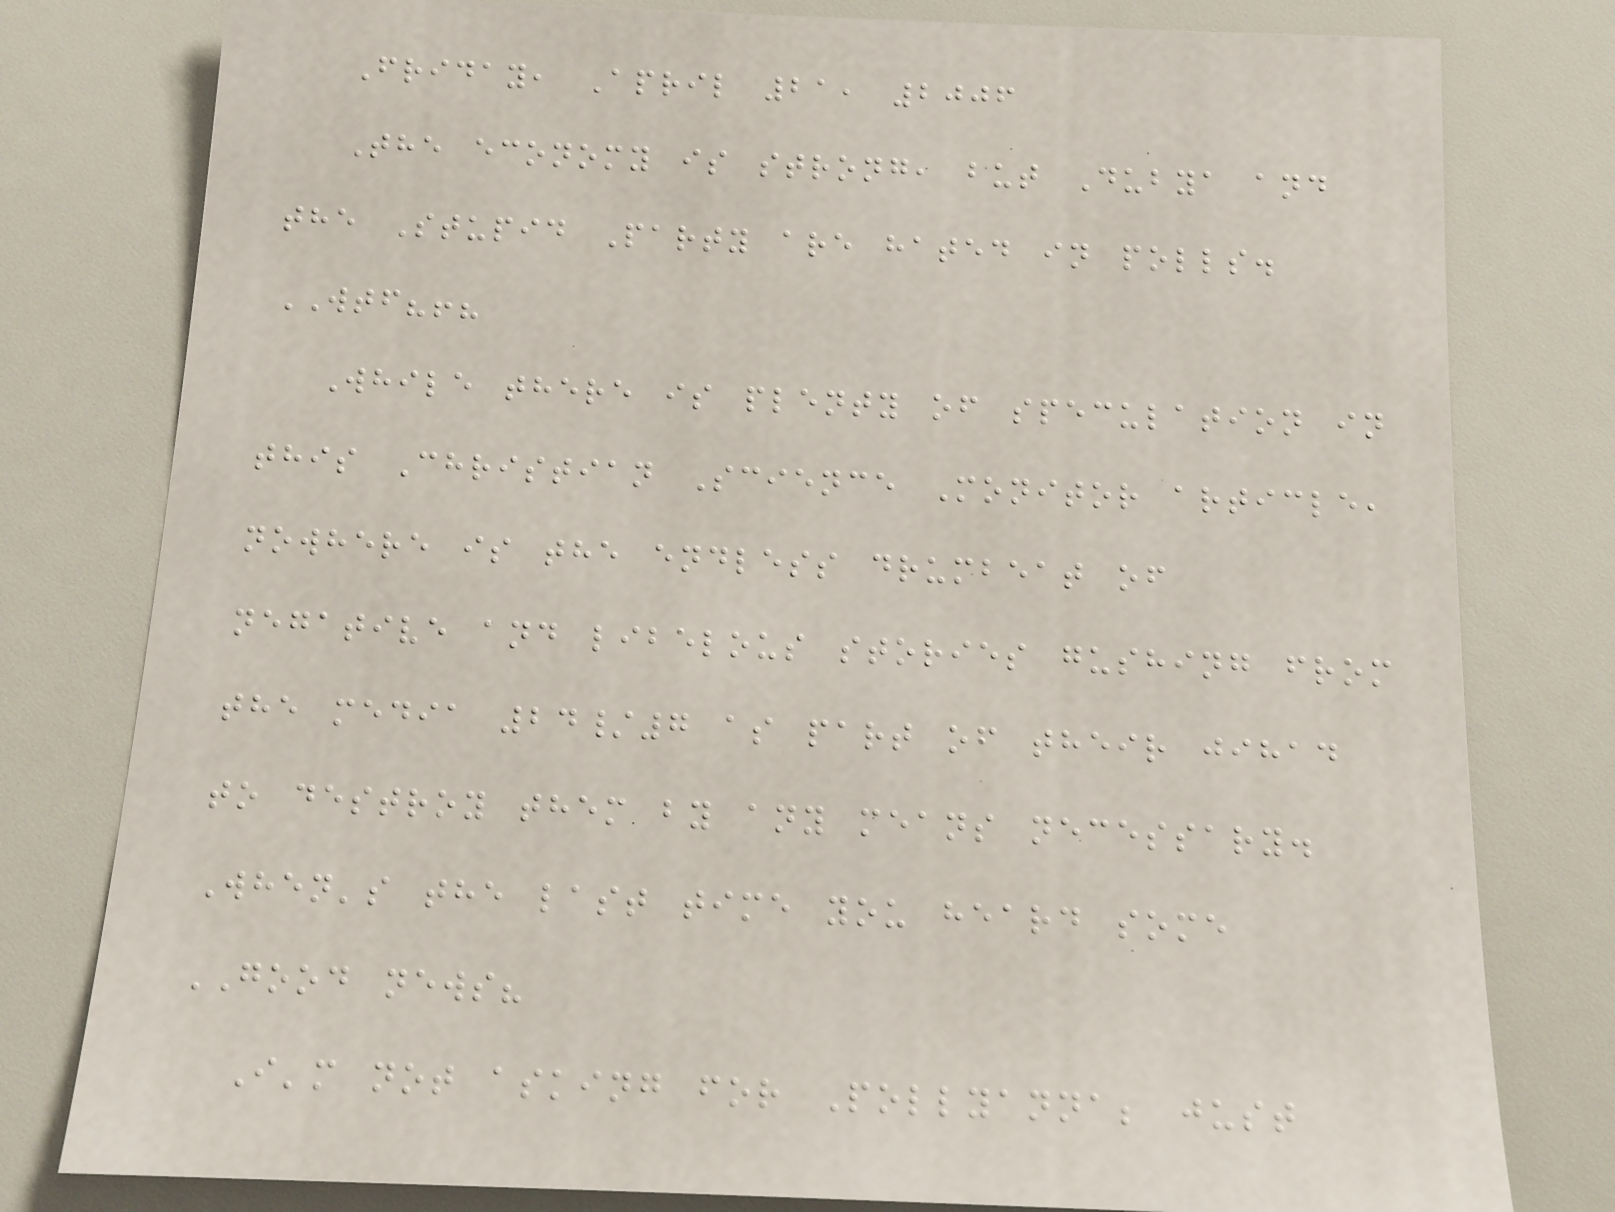Friday, April 21, 2006
The economy is strong, but Dubya and
the Stupid Party are hated in polls.
WTF?!?
While there is plenty of speculation in
this Christian Science Monitor article,
nowhere is the endless drumbeat of
negative and libelous stories gushing from
the media 24/7 as part of their jihad
to destroy them by any means necessary.
When's the last time you heard some
GOOD news?
I'm not asking for Pollyanna; just
